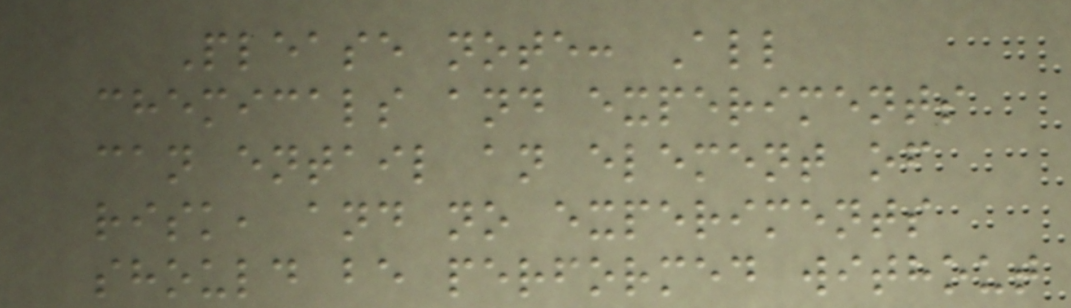Please note: All
chemicals and experiments
can entail an element of
risk, and no experiments
should be performed without
